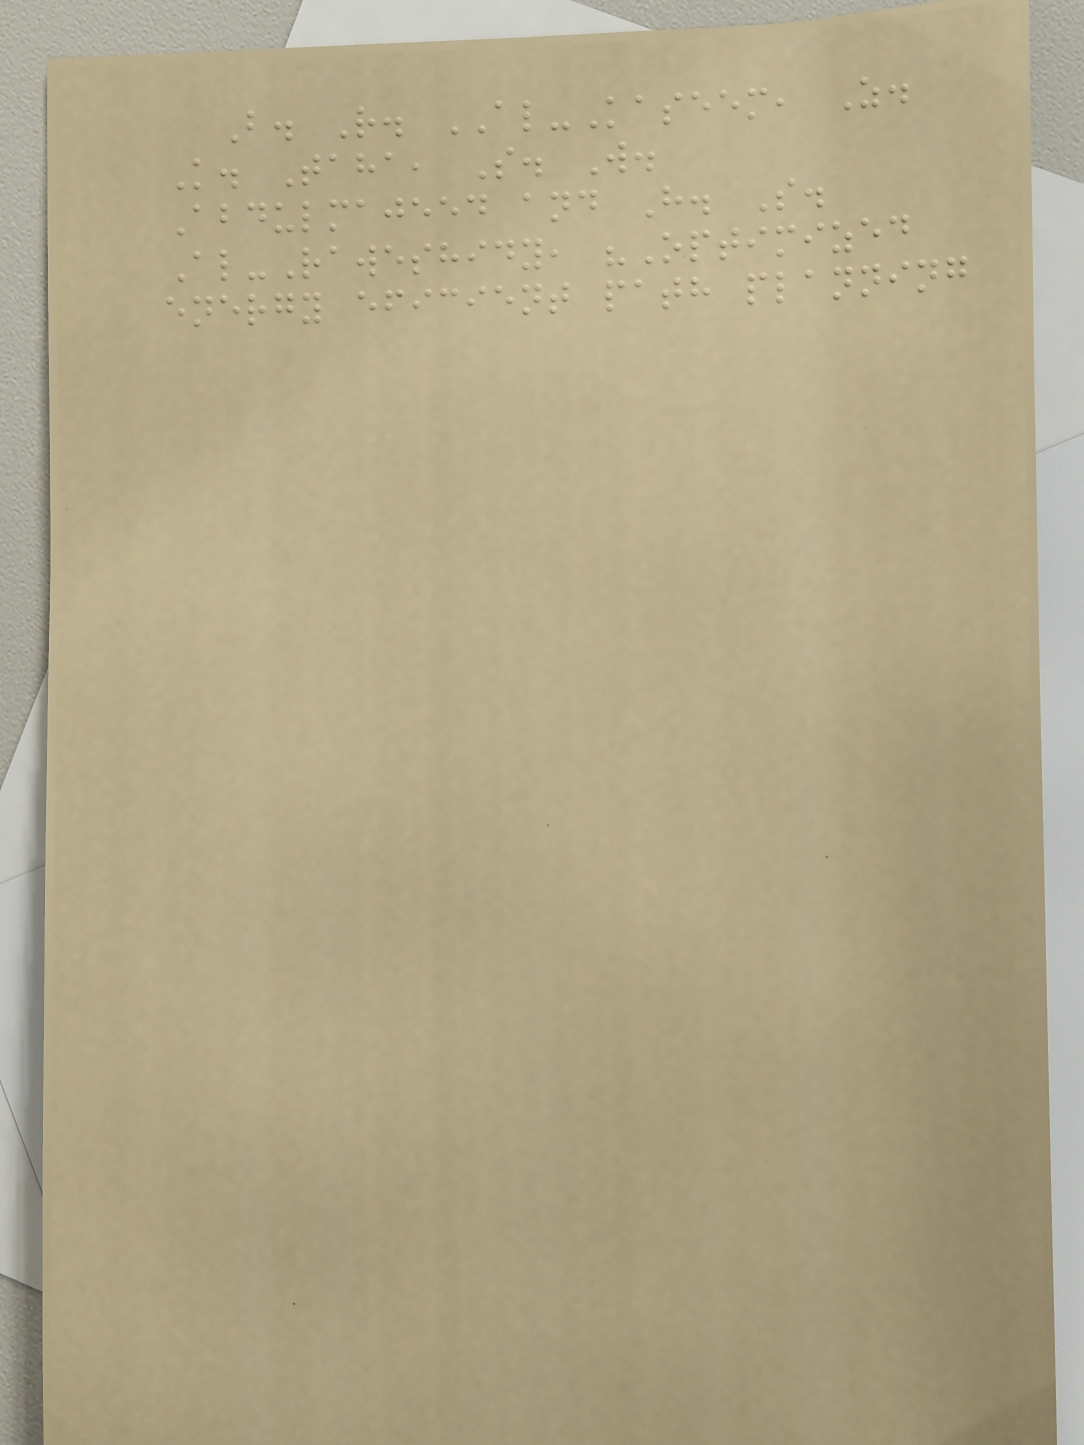B. R. AL-Kaseem, Z.
K. Taha, S. W.
Abdulmajeed and H. S.
Al-Raweshidy, "Optimized
energy eficient path planning
